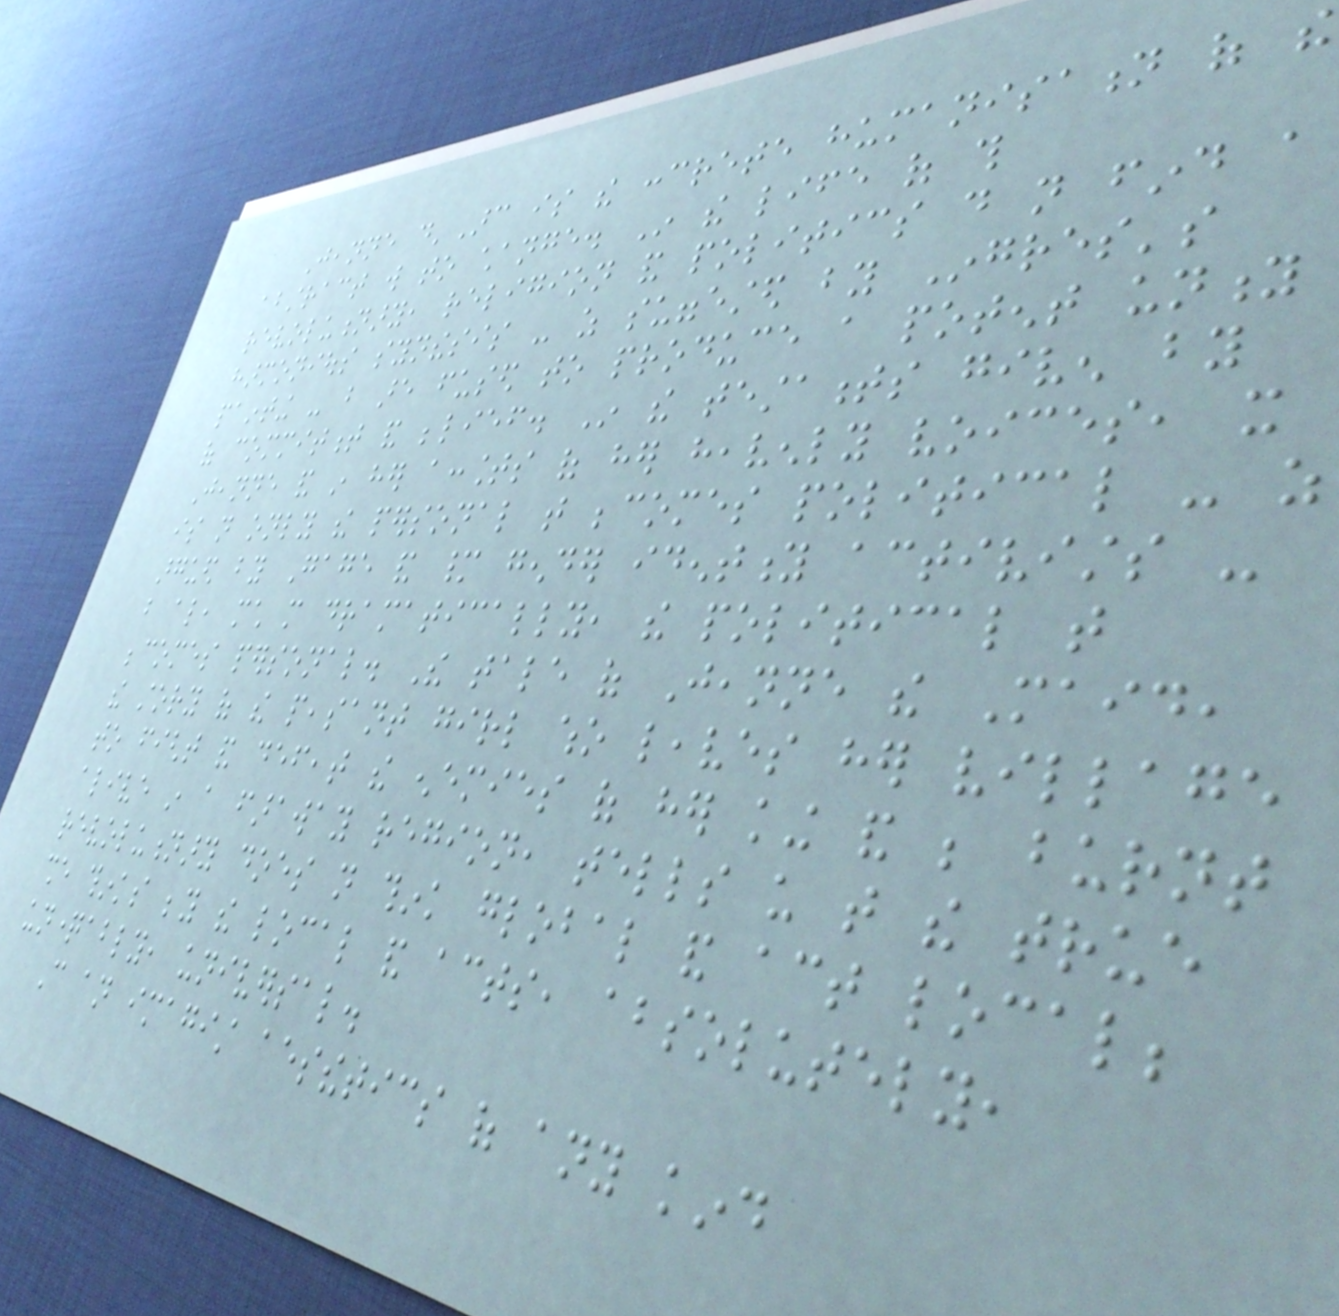Jeanne d'Arc is the concrete humanisation of the
abstract will to change. In the life of this
revolutionary, religion and politics do not find a
harmonious synthesis - as suggested by Ingres's
painting - but are fused to produce a potent unity
of commitment and belief. In the testaments given by
Jeanne and in her accounts of her heavenly voices, it
is not only the personal that becomes political - as
argued by Gage and many gender identity activists -
but also, much more dramatically, the political that
becomes personal. The tale of Jeanne the Maid,
the story of the peasant girl who leaves her village
to fight and defeat the enemies of her king and be burnt
alive in a faraway region, tells us that the true
revolutionary does not think global and act local;
she thinks beyond the local and acts, absolutely,
unquestionably, universal.
Can an imagist aesthetics of any kind
